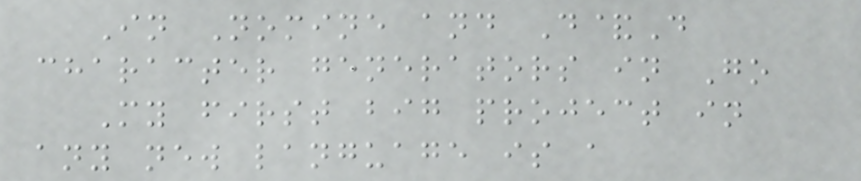In Nomine and D&D
character generators in Go
My first big project in
any new language is a
